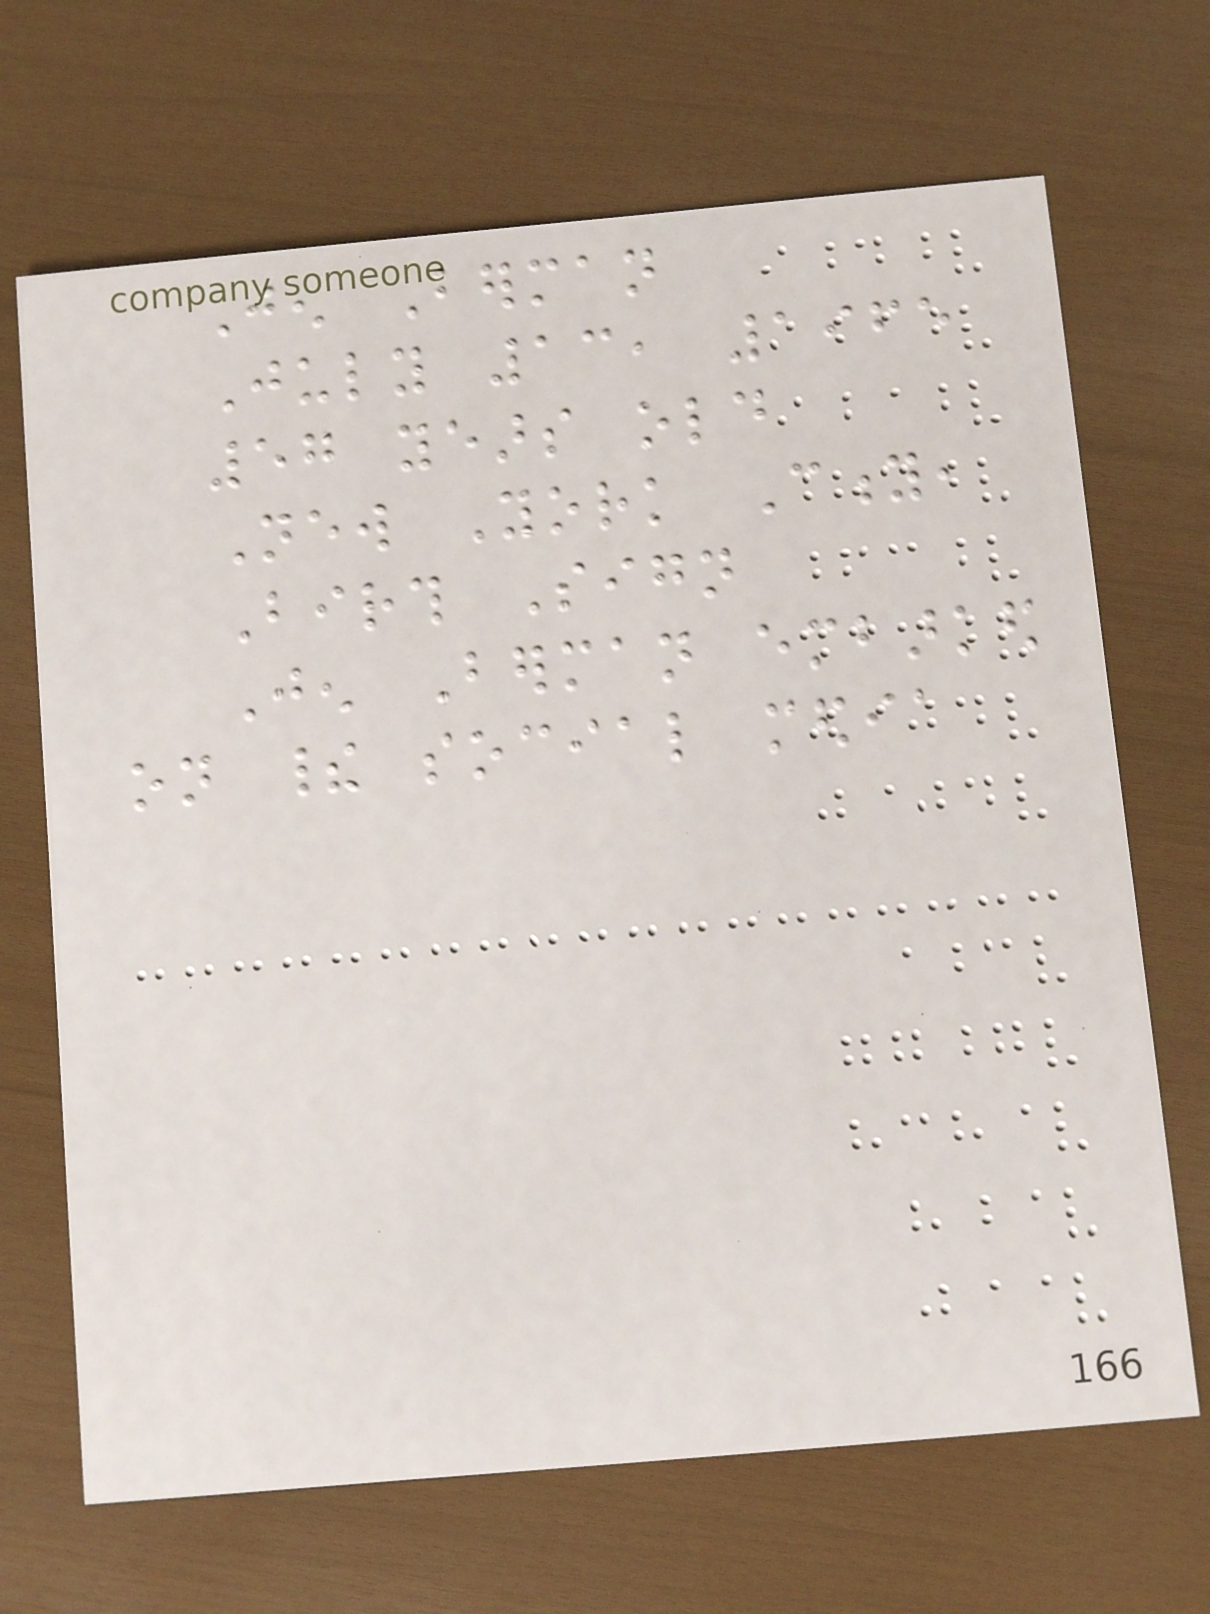Jen Berman
July 13, 1965
57 years old
New York City,
Birth Sign
Jen Berman embarked
on their social media
